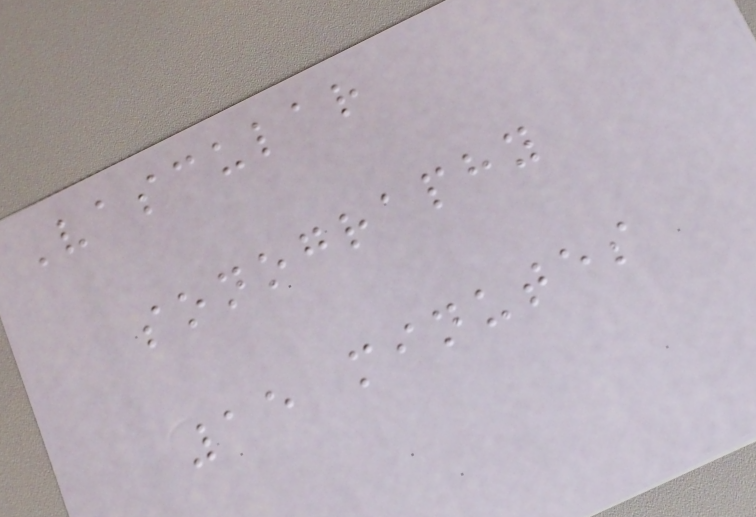Vascular
sonography
15 minutes
